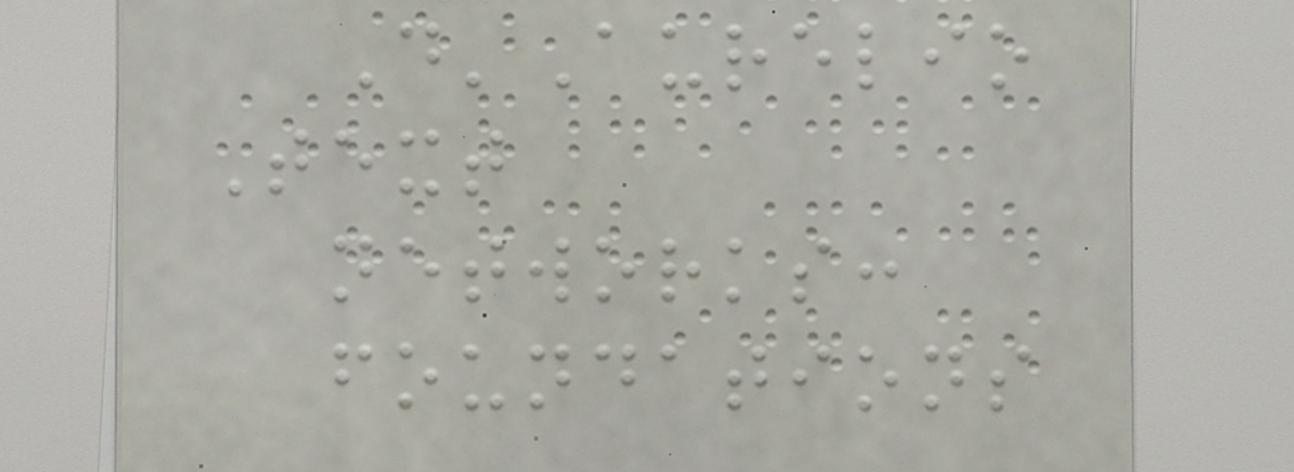D'Aurelio
Text
networks:
foundations
